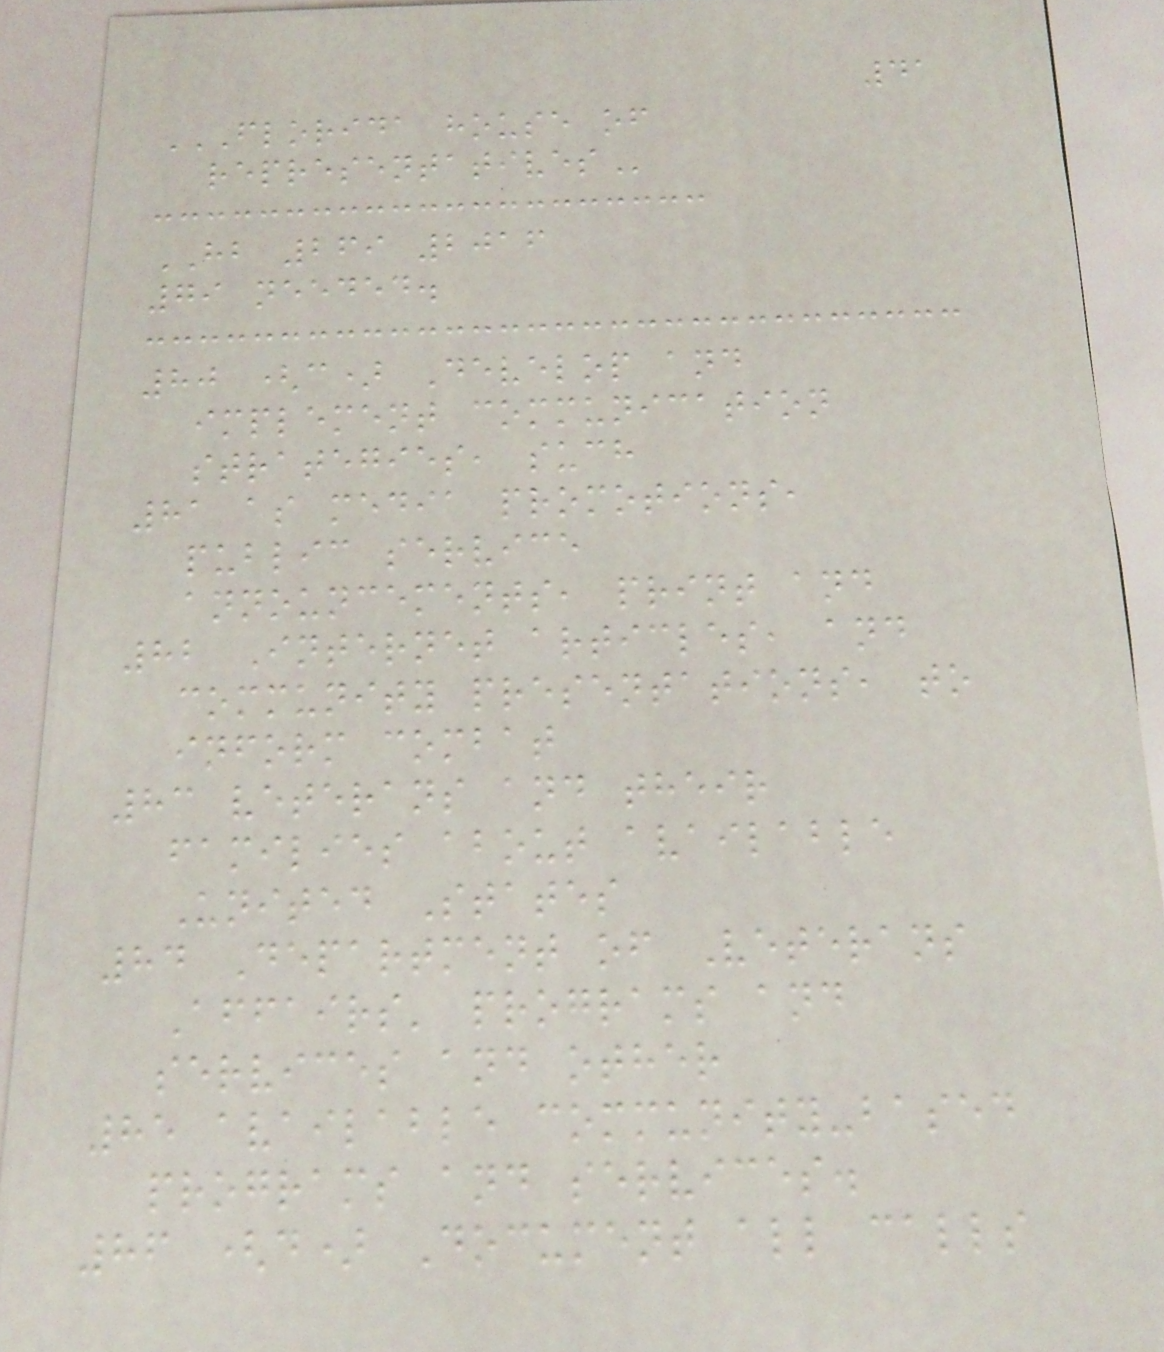41
FLORIDA HOUSE OF
REPRESENTATIVES
HB 269 2016
79 needed.
80 (c) Develop and
implement communication
strategies, such
81 as media promotions,
public service
announcements, print and
82 Internet articles, and
community presentations, to
inform combat
83 veterans and their
families about available
United States
84 Department of Veterans
Affairs' programs and
services and other
85 available community-based
programs and services.
86 (d) Document all calls
